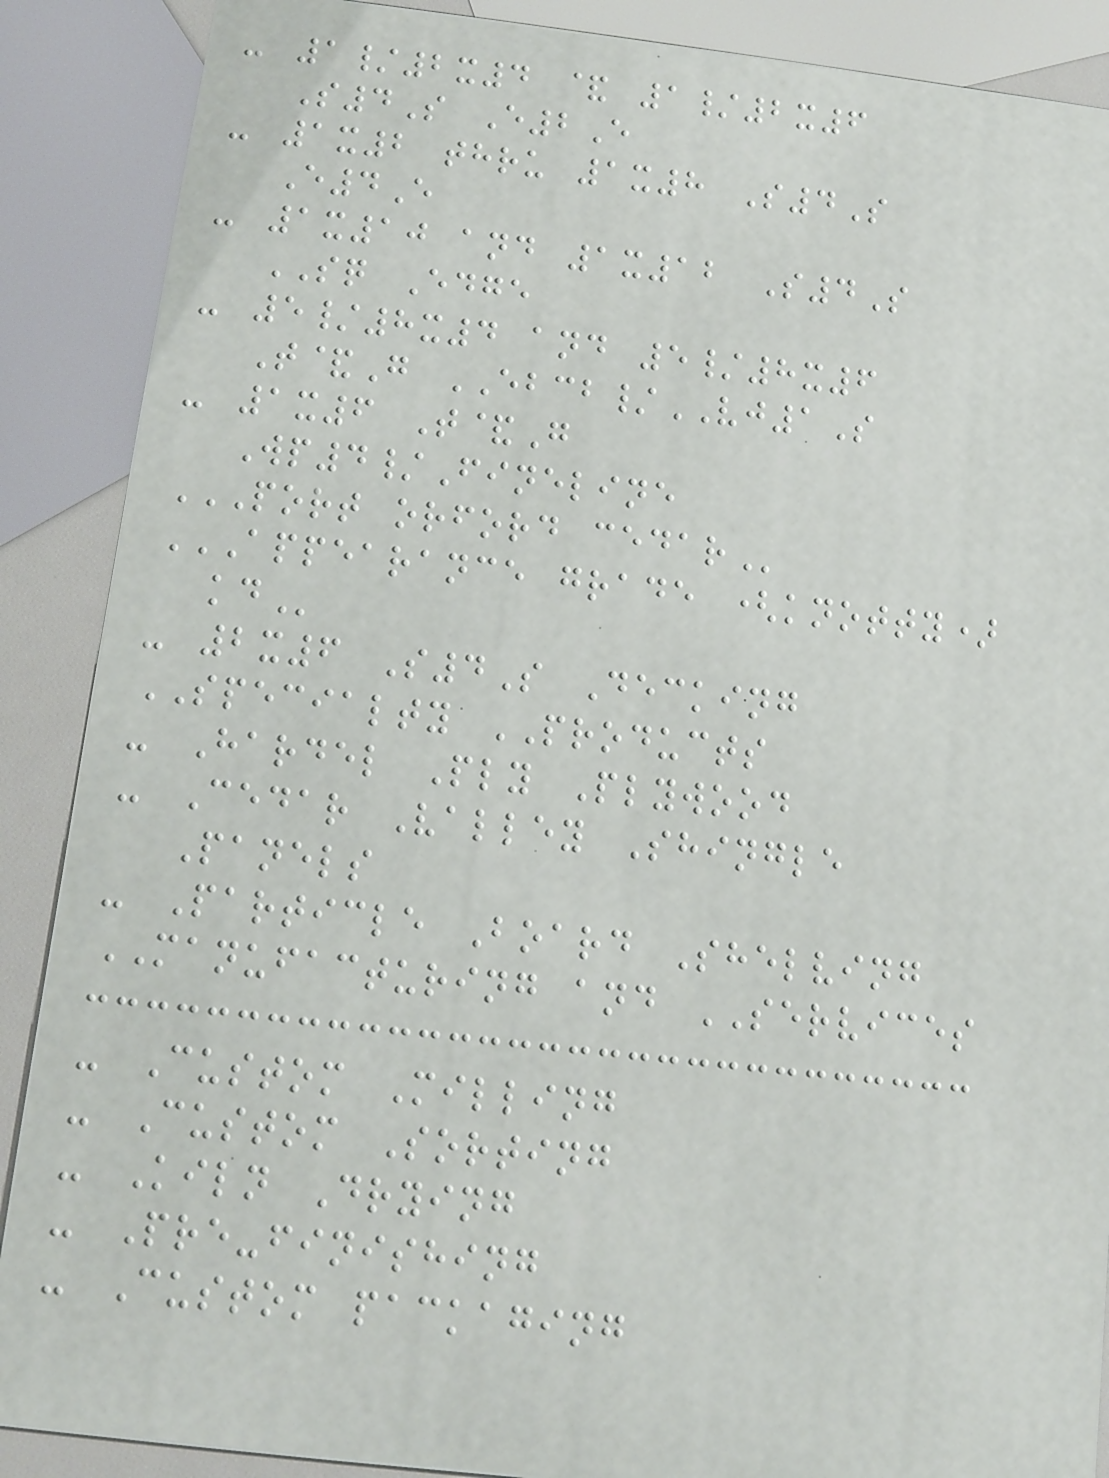- 1/2x4 & 1/2x6
S4S E2E
- 1x2 thru 1x8 S4S
E4E
- 1x10 and 1x12 S4S
SQ Edge
- 5/8x4 and 5/8x6
T&G EBCB/VJ1S
- 1x6 T&G
Wp4/Fineline
PORT ORFORD CEDAR
APPEARANCE GRADE (KNOTTY)
KD
- 2x6 S4S Decking
SPECIALTY PRODUCTS
- Hardel Ply Plywood
- Cedar Valley Shingle
Panels
- Particle Board Shelving
MANUFACTURING and SERVICES
- Custom Milling
- Custom Sorting
- Kiln Drying
- Pre-finishing
- Custom packaging
